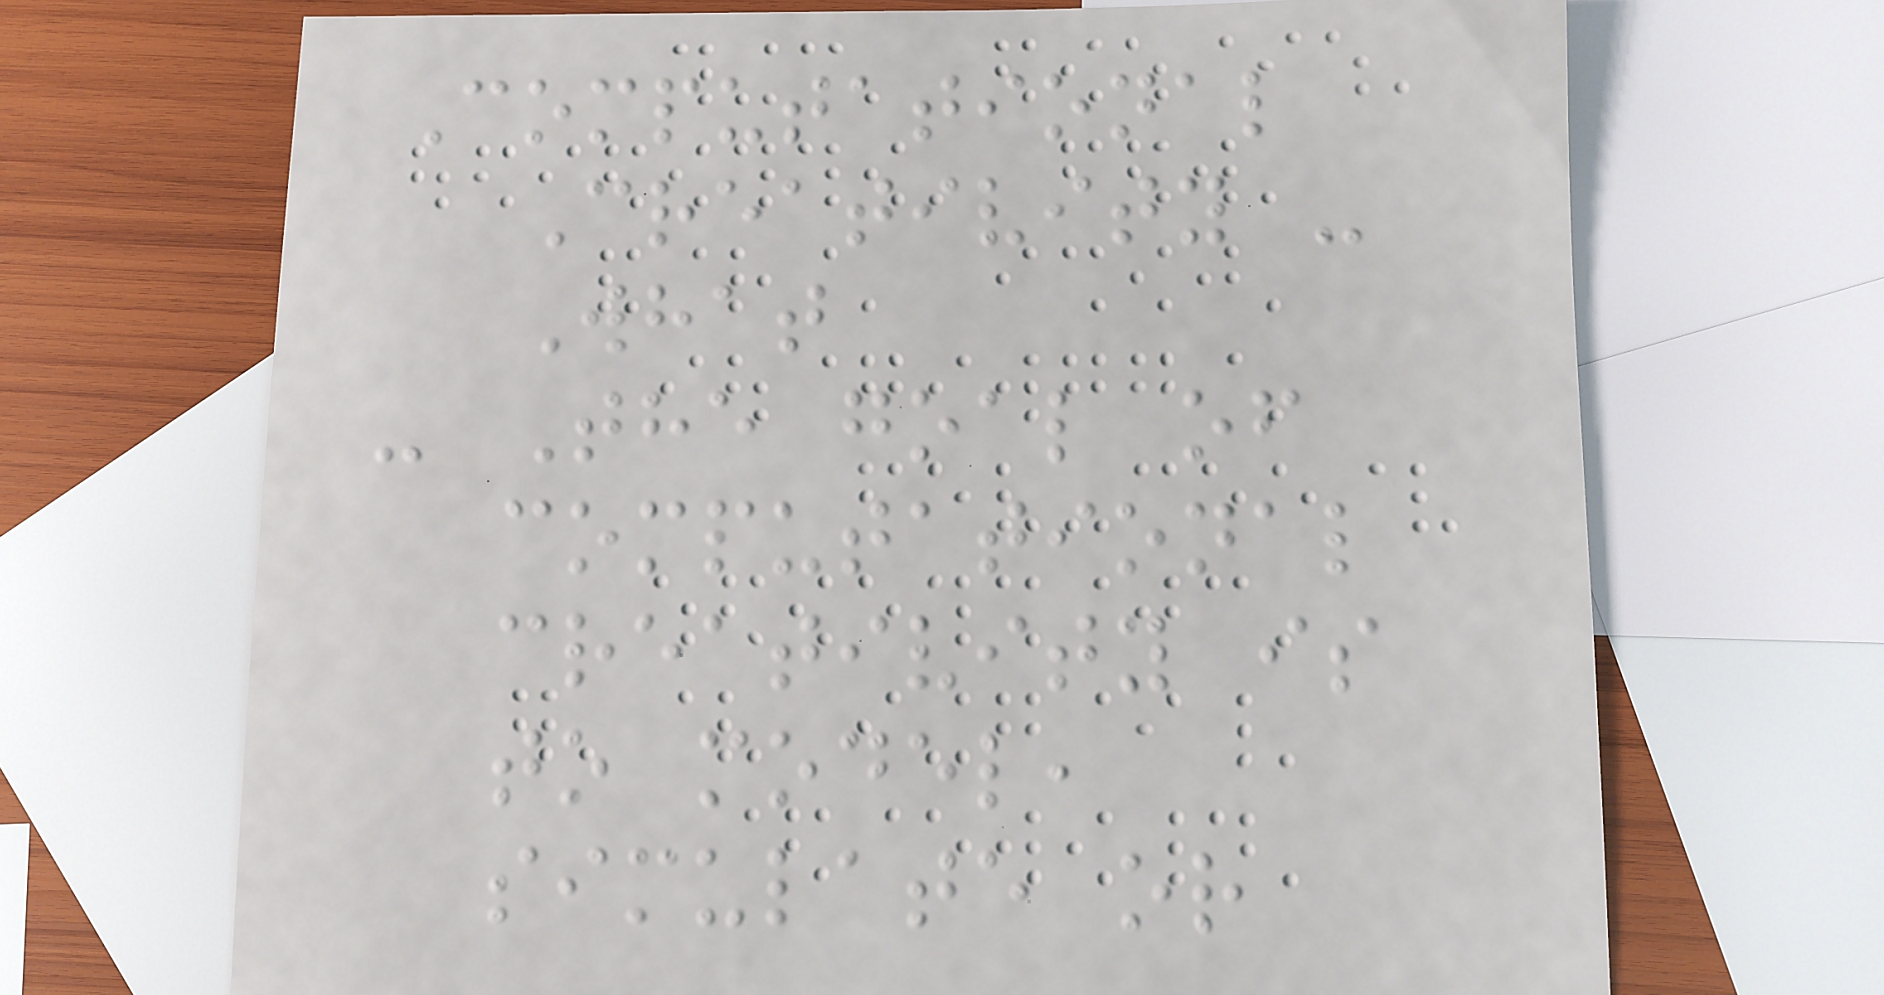Computational
Creativity -
What
- The goal of
computational
creativity is
to model,
simulate or
